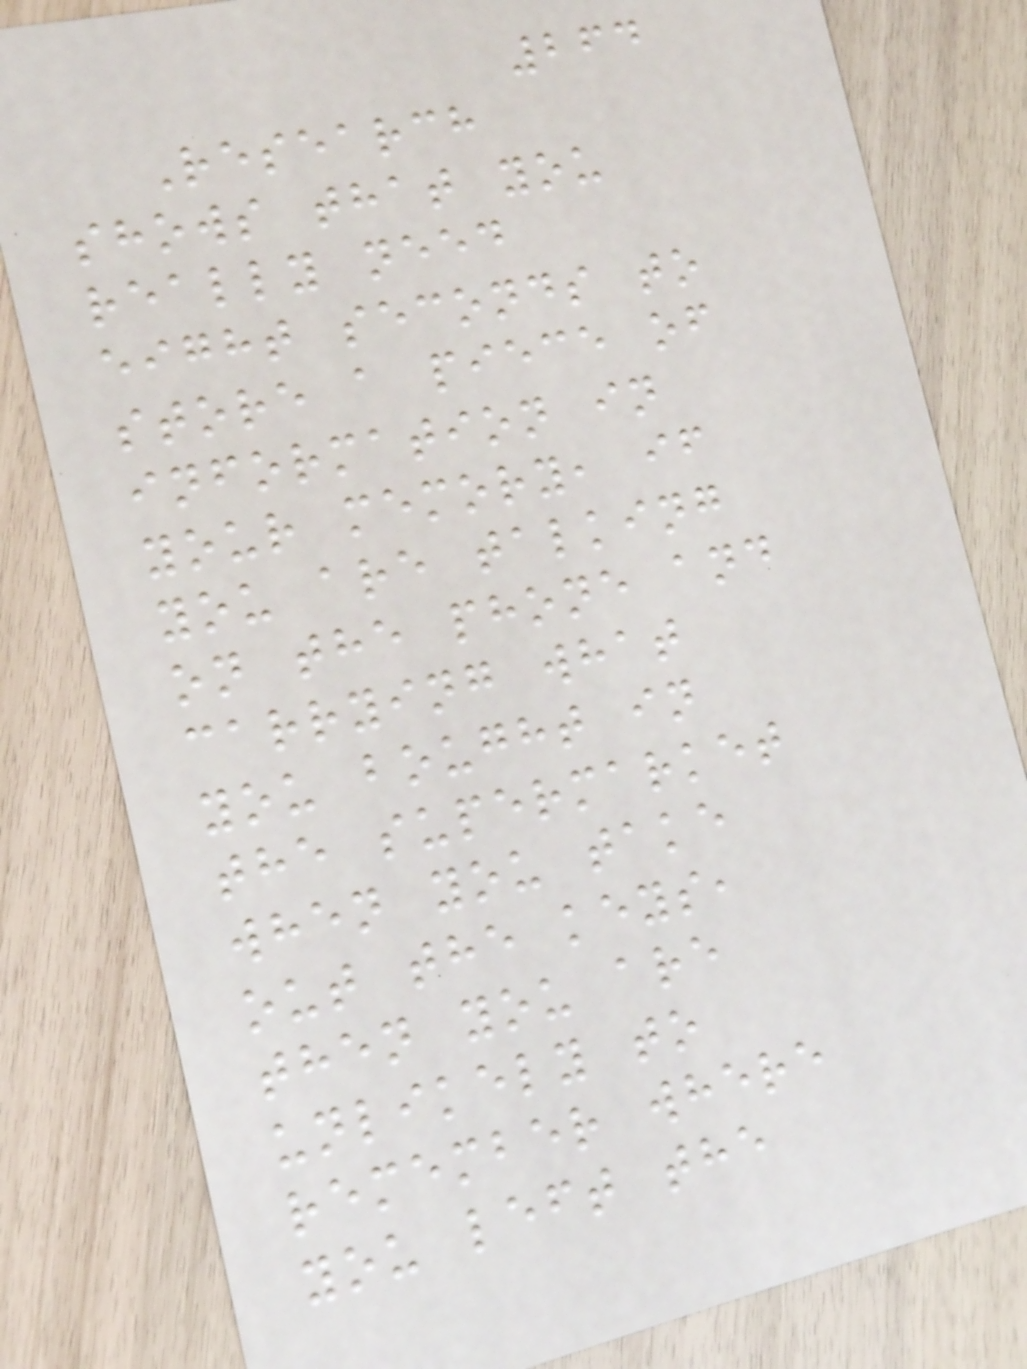264
Research
shows that you
really need
eight seconds to
store a piece of
information in
your memory, if
you are talking
on the phone and
carrying what
you bought in
the supermarket
when you take
out the keys,
then you are
unlikely to
remember where
you left the
